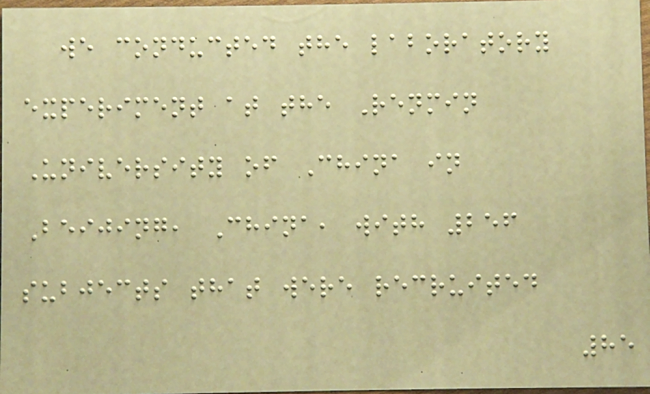we conducted the laboratory
experiment at the Renmin
University of China in
Beijing, China, with 256
subjects that were recruited
85
